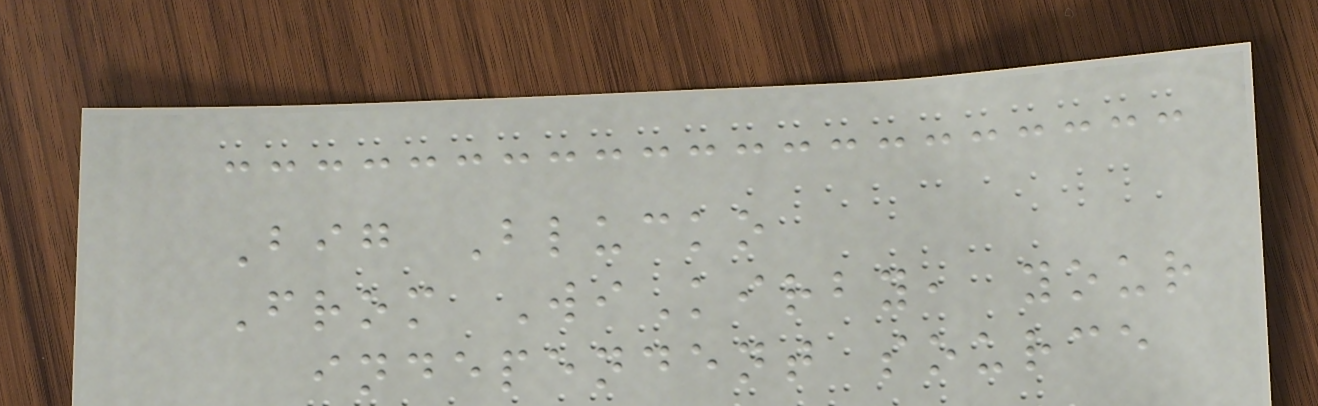Big Blucko
From WiKirby, your
independent source
